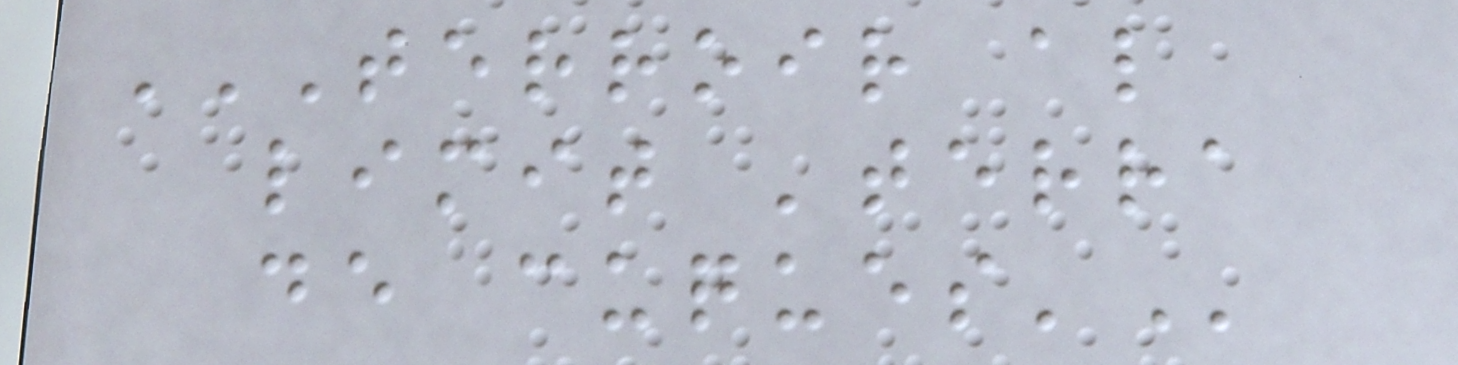TERROIR AL
LIMIT 'TERRA
DE CUQUES'
